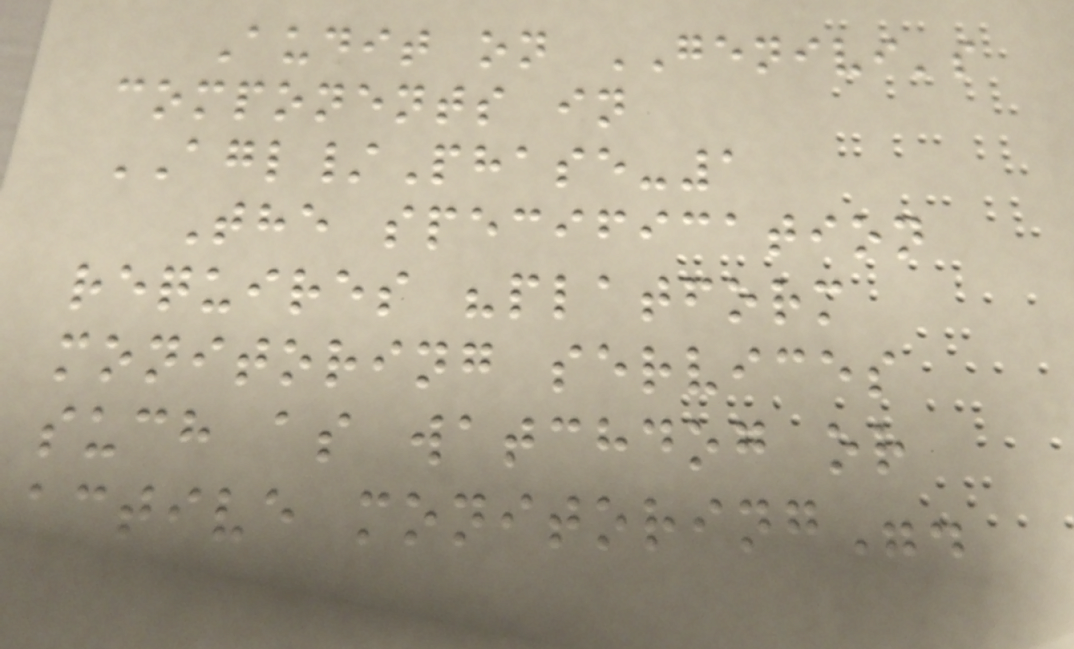Audit on GENIVI's
components in
AGL/Phase-1
The specification
requires "platform
monitoring services
such as watchdog or
active monitoring".
